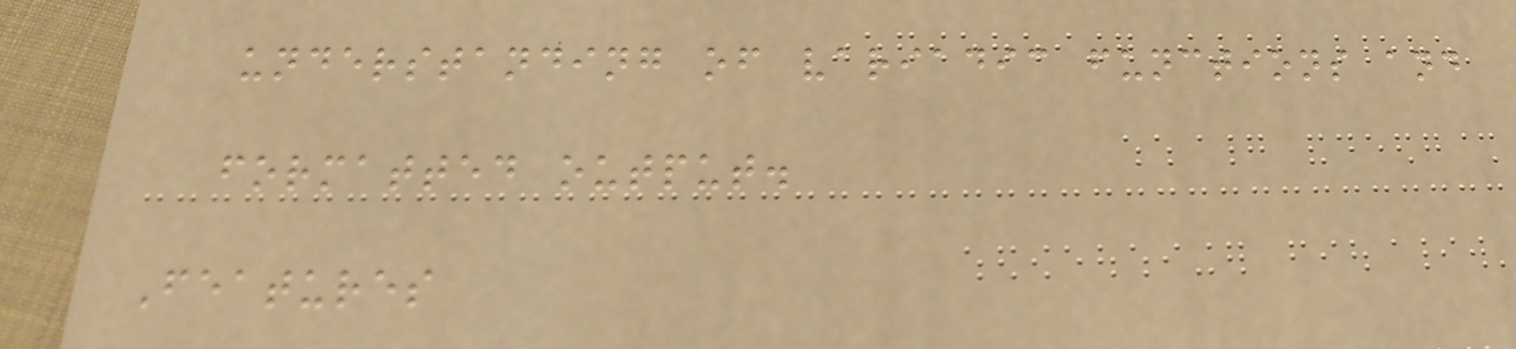understanding of variadic functions and
formatted output.
Features
